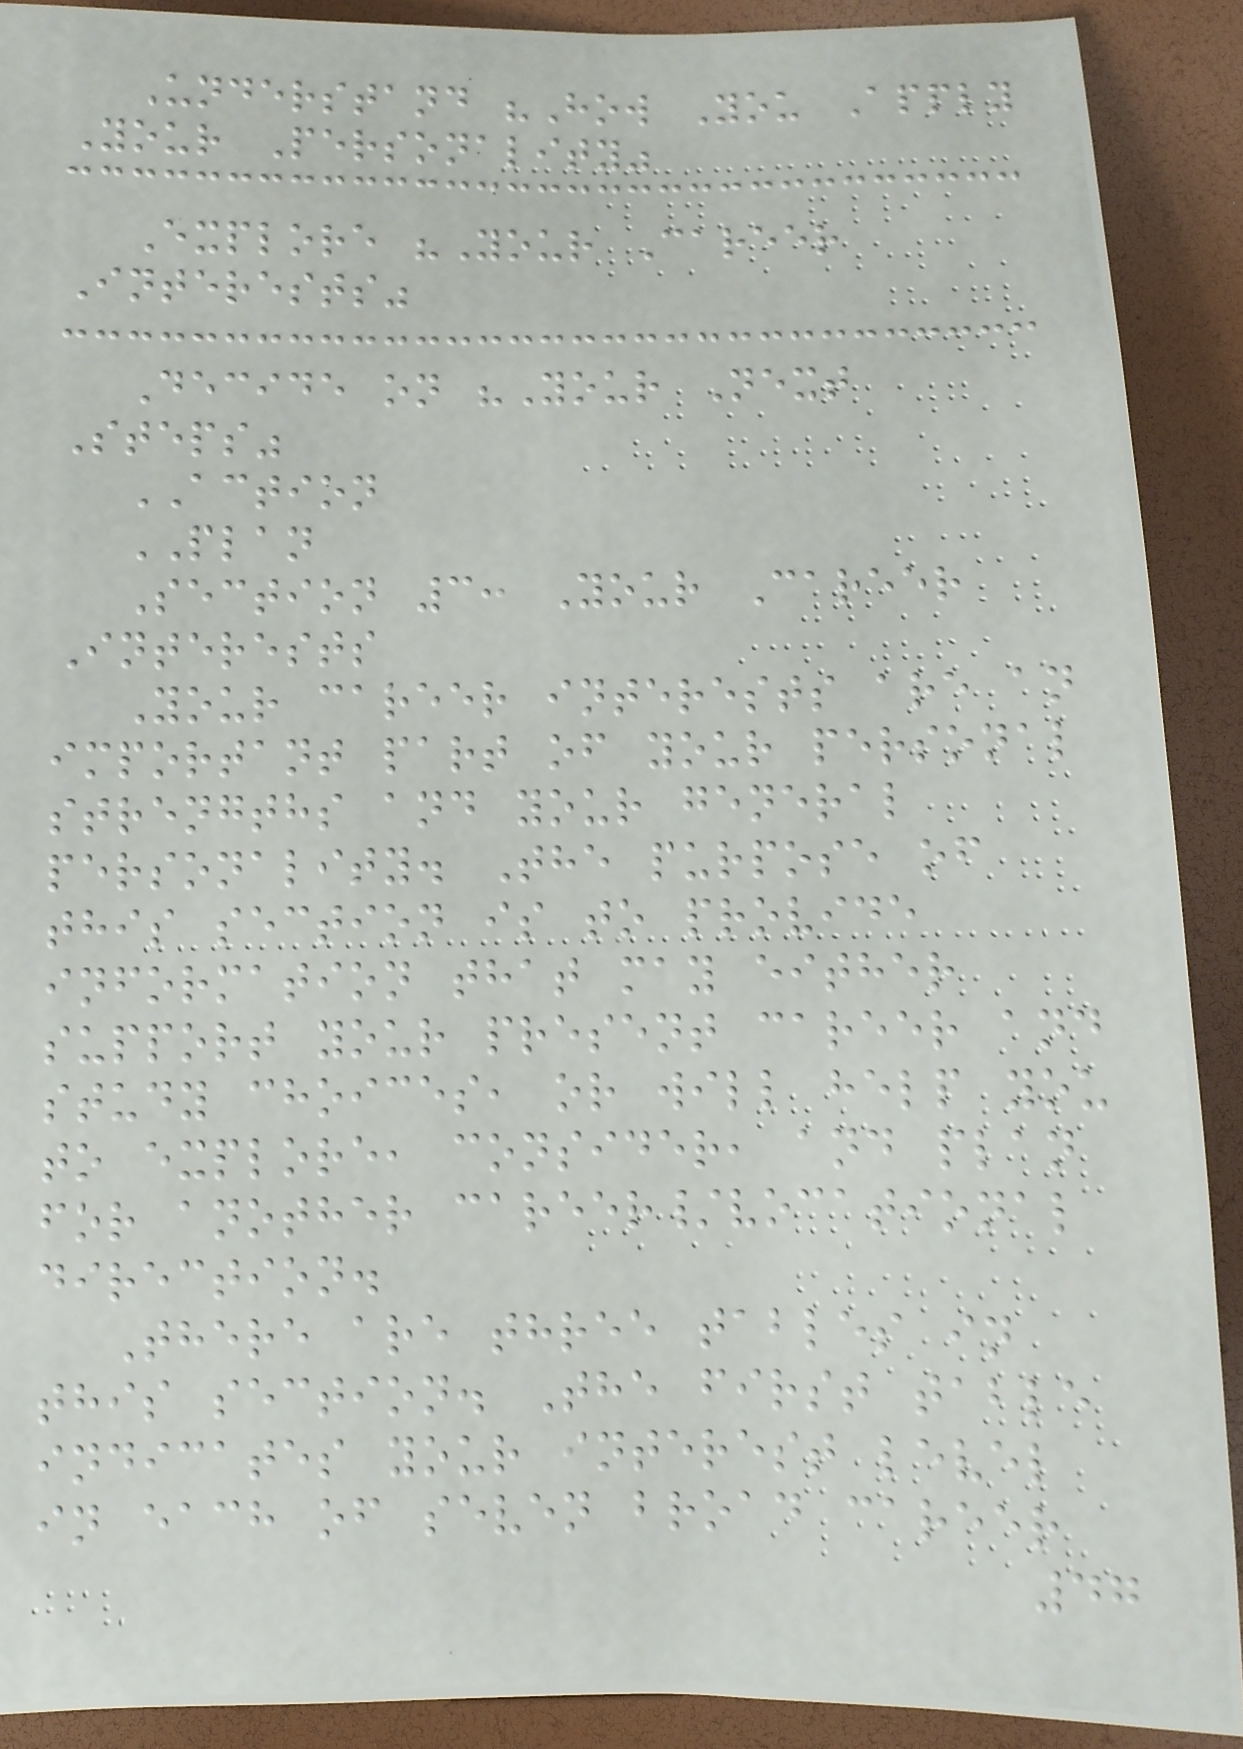Understand "How You Apply
Your Personality"
Explore "Your Career
Interests"
Decide on "Your Next
Steps"
ACTION
PLAN
Section 3: Your Career
Interests
Your career interests are an
important part of your personal
strengths and your general
personality. The purpose of
this section is to provide
information that may either
support your present career and
study choices, or will help you
to explore, consider, and plan
for another career/vocational
direction.
There are three tables in
this section. The first table
indicates your interest level
in each of seven broad career
47
